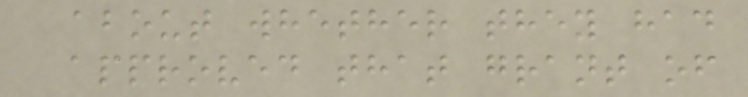about whether they had
approved that grant of
